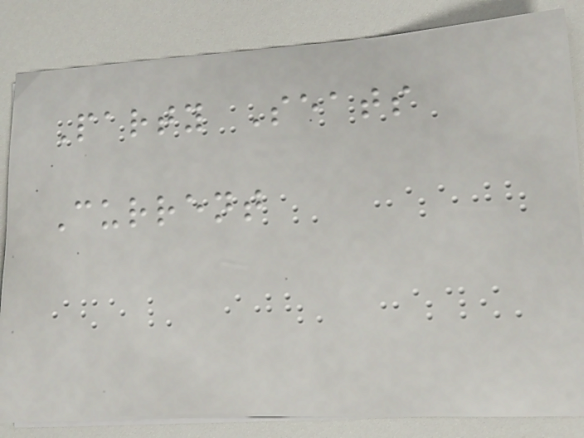Party Seats
Current
